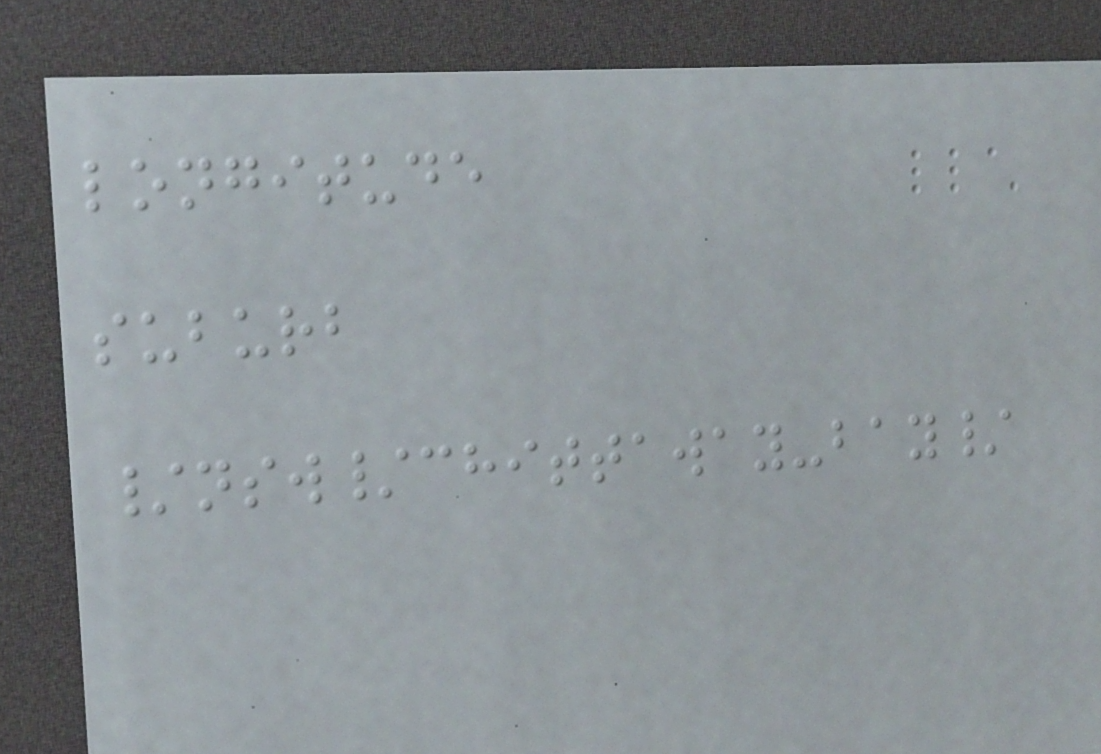longitude
suburb
/nsw/chittaway-bay/
